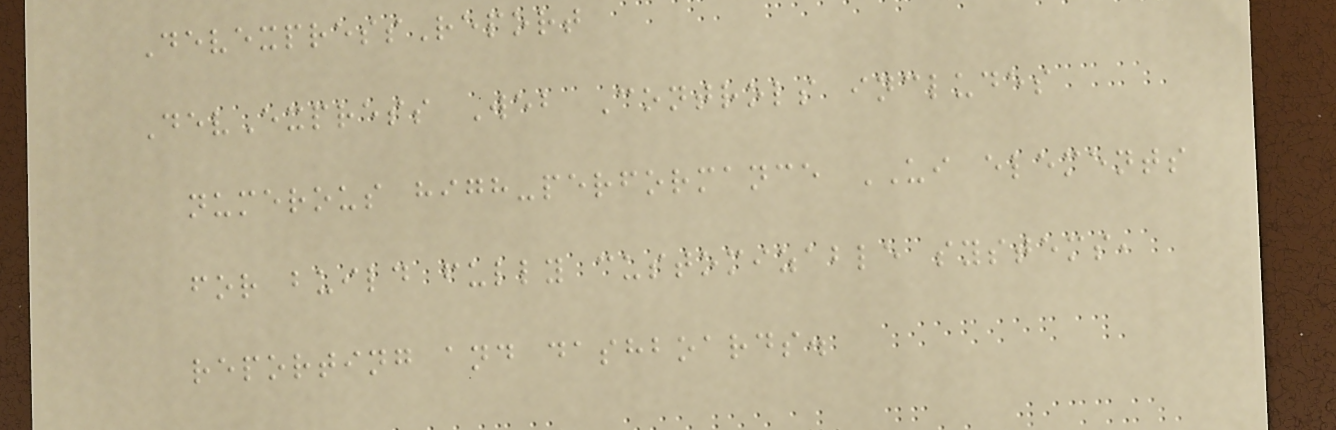DevexpressReport
DevExpress Web Controls includes
numerous high-performance UI elements
for build fully customizable systems,
reporting and dashboards.
